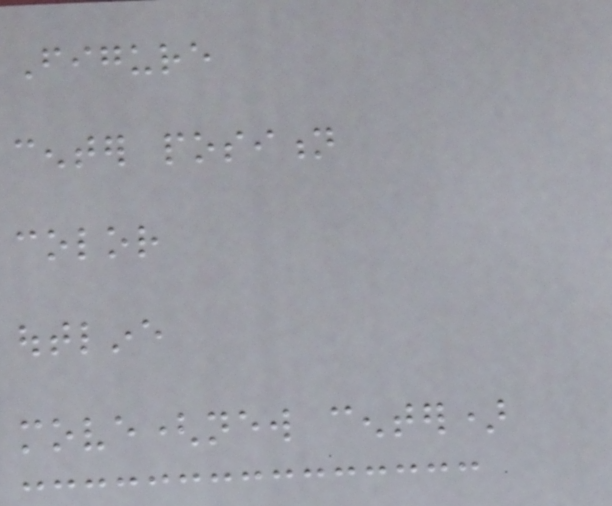Figure
center position
color
outline
move(new center)
